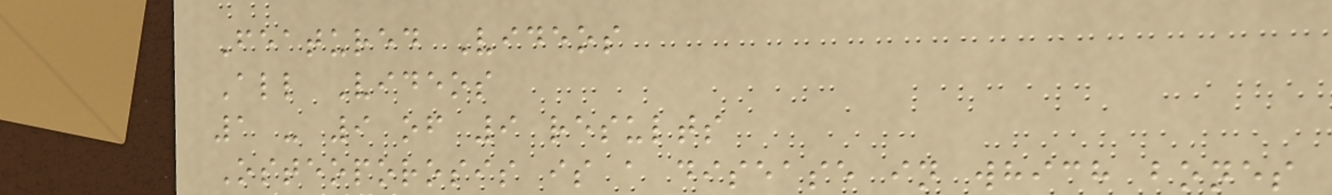Featured Videos
All Videos
1 - 9 of 9 results
Osteoporosis is a disease in which bones
